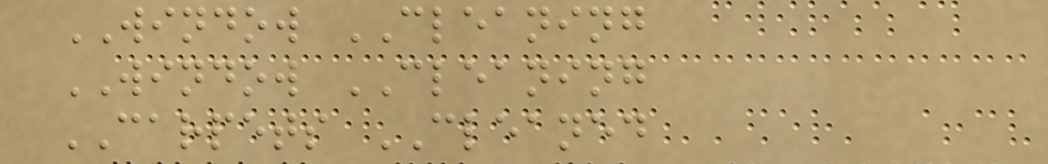WINDOW CLEANING
WINDOW CLEANING
CARPETS CLEANED
